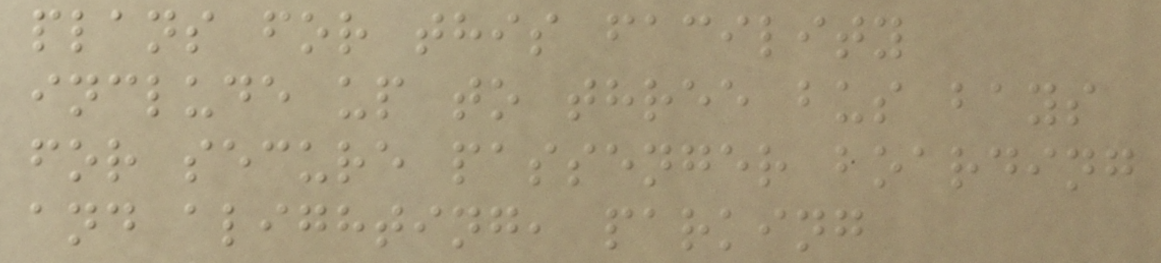plans for this facility
include up to three bus bays
for secure passenger boarding
and alighting, parking
